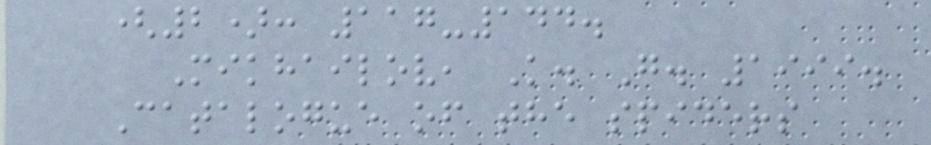(2): 117-144.
Mikhailov, K. G. 1999.
Catalogue of the spiders
